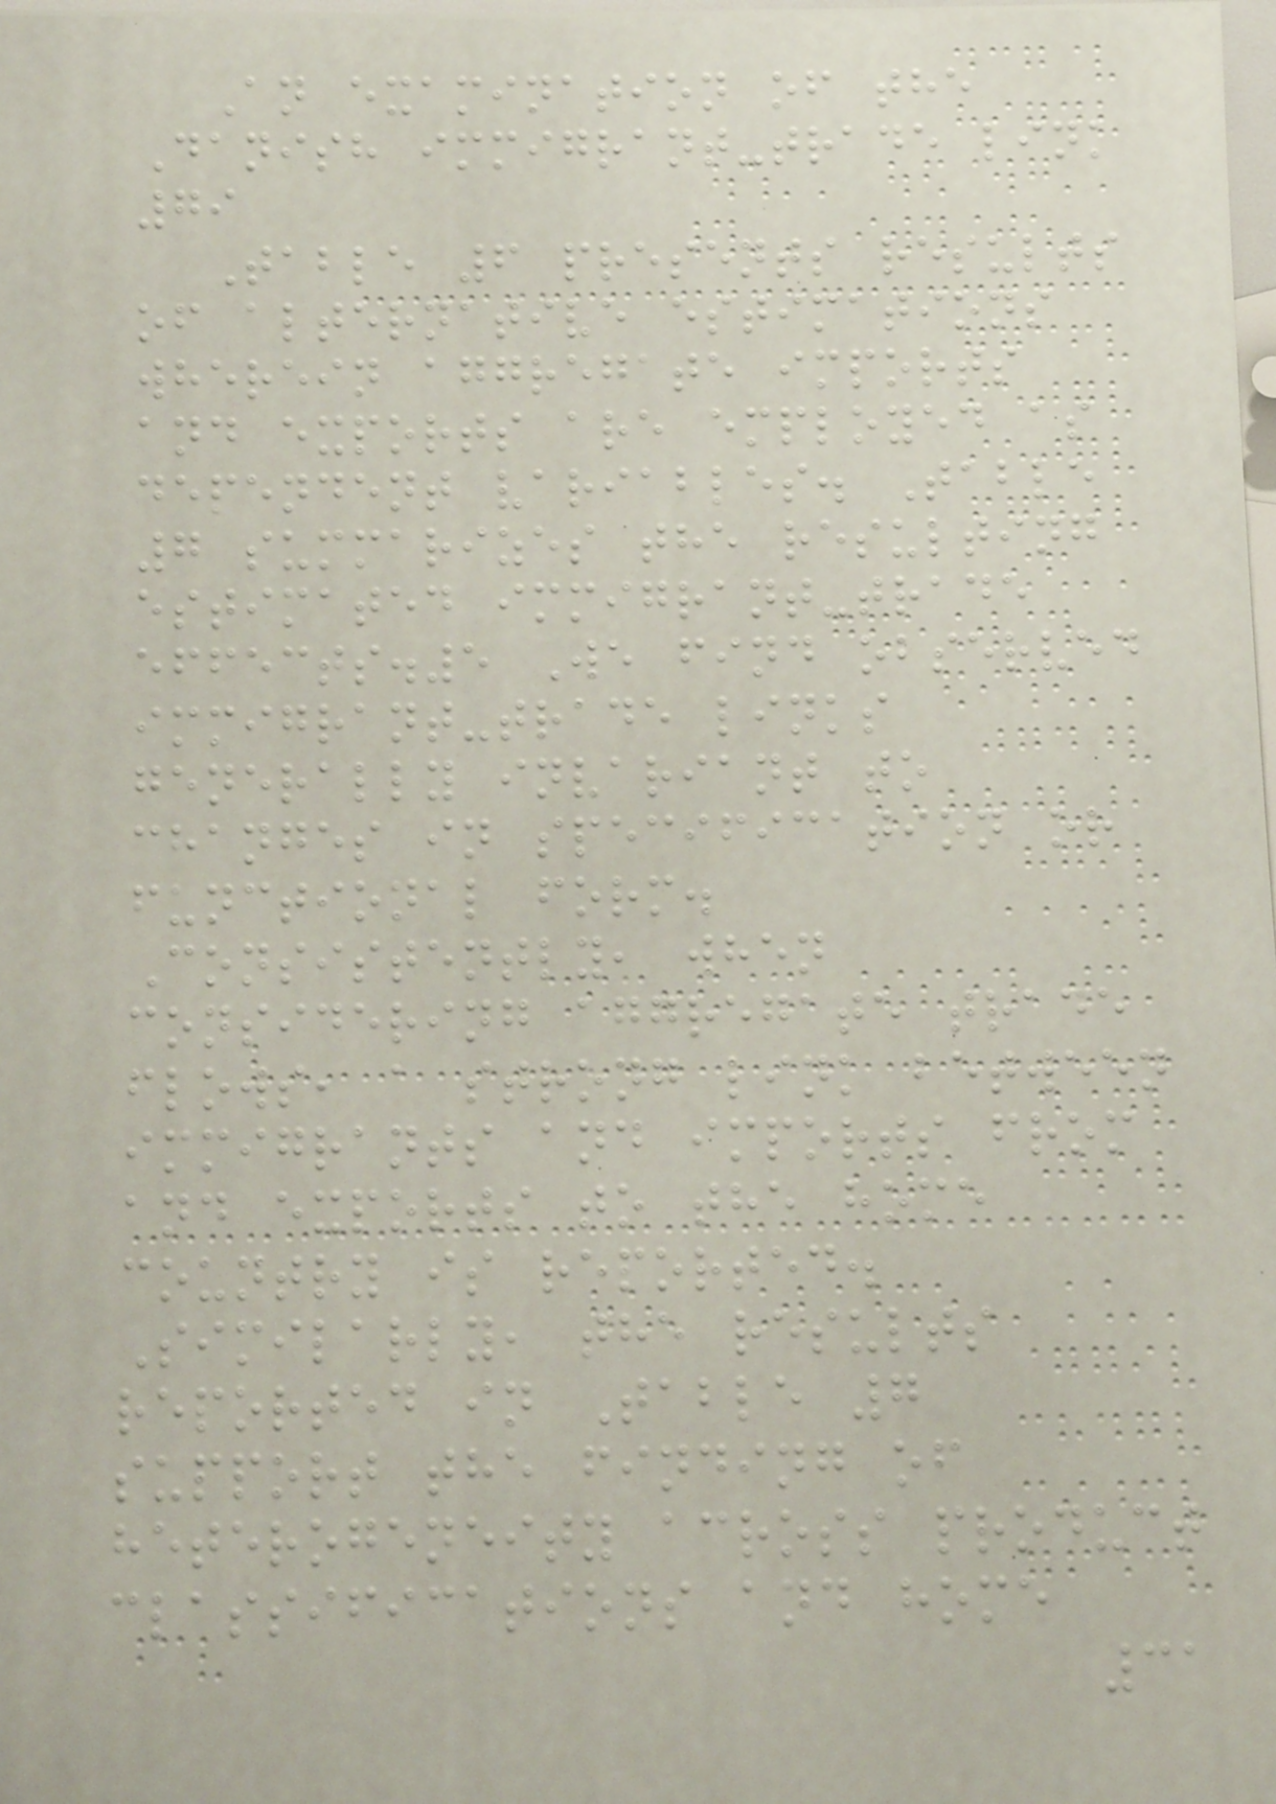An examination of the
Danish immigrant-trade link
79
Table 6 presents results
of alternative estimations
wherein aggregate imports
and exports are employed as
dependent variables. Table
7 summarizes the resulting
estimated immigrant-trade
effects.5 We find observed
immigrant-trade links
generally invariant to
changes in specification or
functional form.
Consistently, when
considering aggregate trade
flows, a strong link between
immigrants and imports from
and exports to the home
country is reported.
Similarly, the results
reported in Table 7
support the finding of
heterogeneity across product
classifications and home
31
